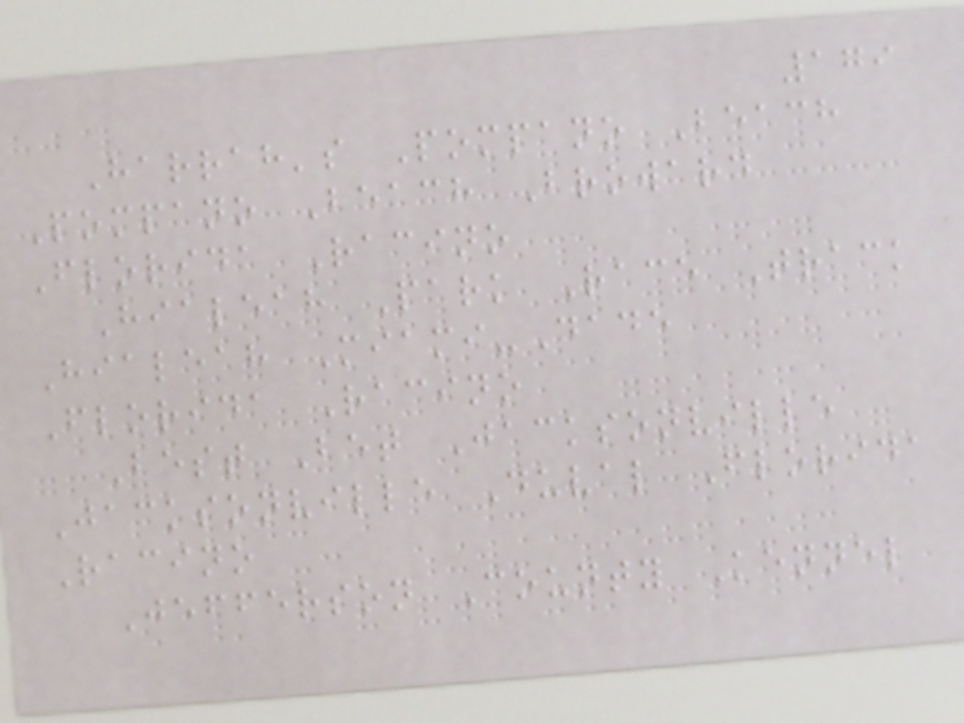179
Harrah's Pompano Beach
Pompano Beach Broward
Florida Racino
Hialeah Park Race Track
Hialeah Miami-Dade
Florida Racino
Best Bet Jacksonville
Jacksonville Duval Florida
Racino
Jefferson County Kennel
